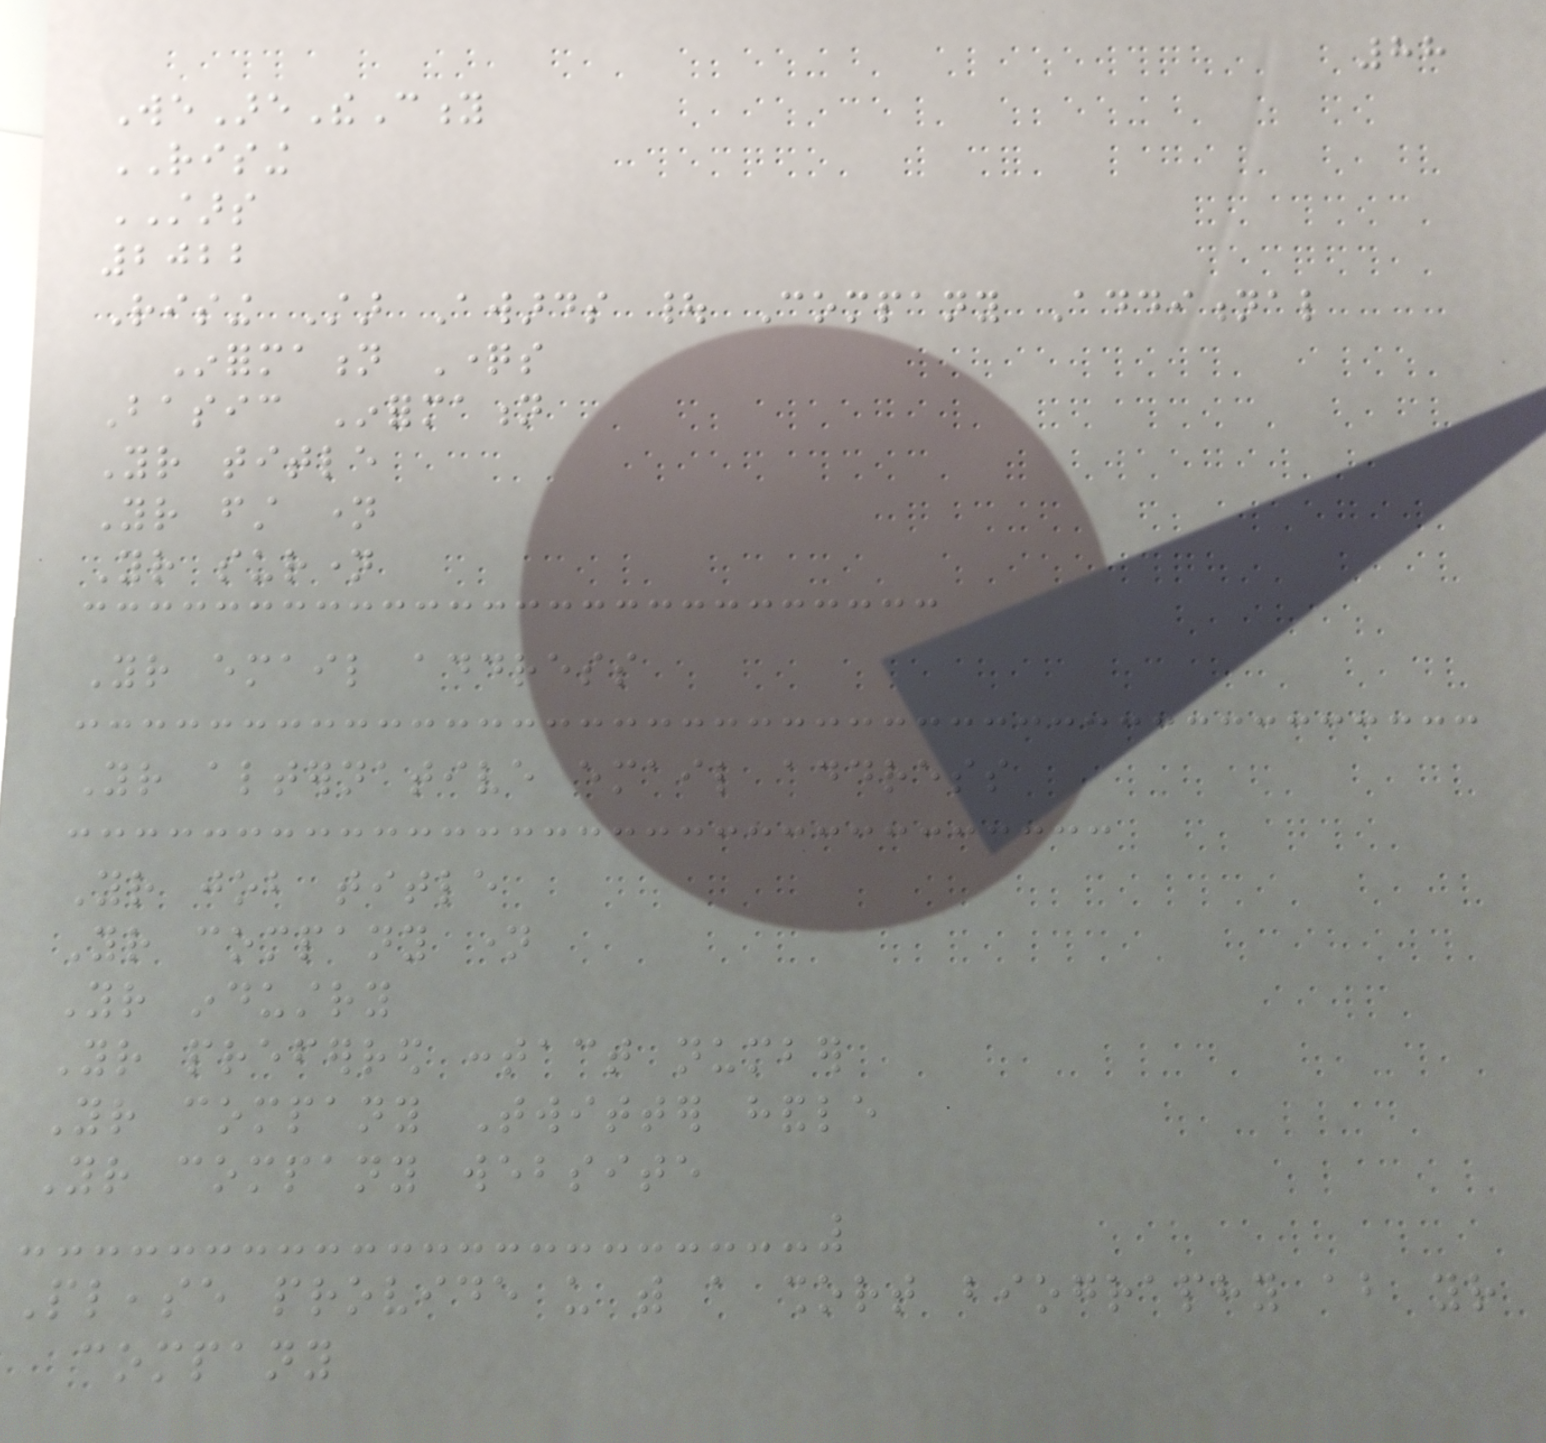88
WeAreTheCity
RISING
STARS
2022
Rising Star Awards | Company Additional
Information Questions
Basic Information
Your title
Your first name
Your surname
Your email address
Your alternative email address
Your job title
Your company name
Your industry
Your preferred contact number
Your company Twitter handle
Your company website
Please provide us with a short biography about your
company
